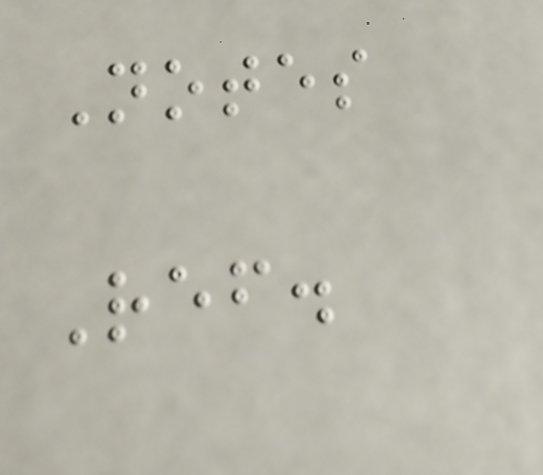Notes
Ref.
